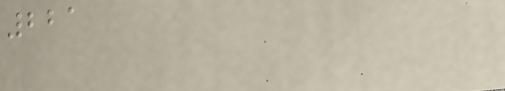221
